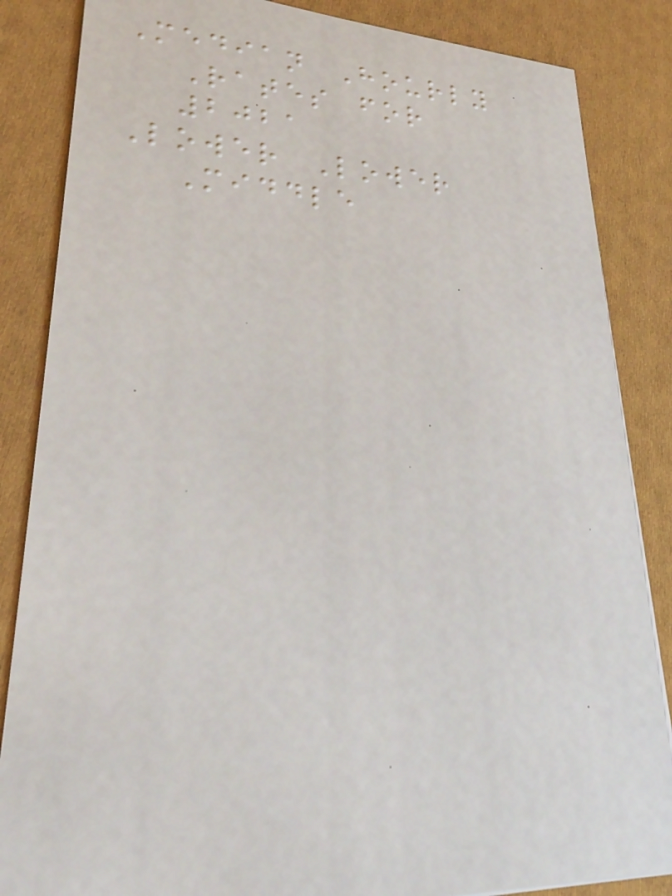Median Hourly
Rates for
2021
Lower Lower
Middle
